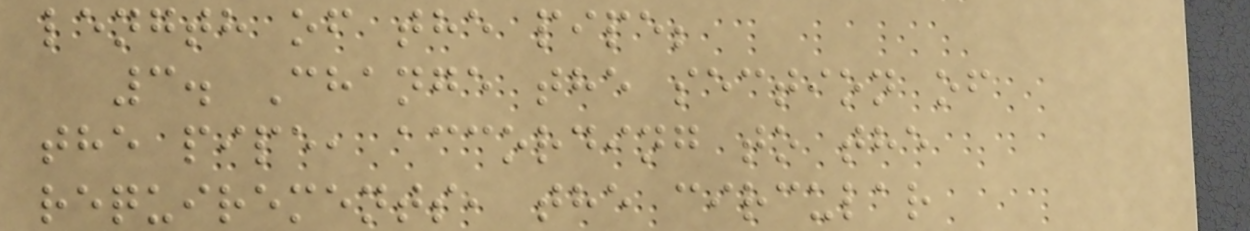length of the pipe;
3. Change the section of
the pipe, according to the
requirements, the circular
